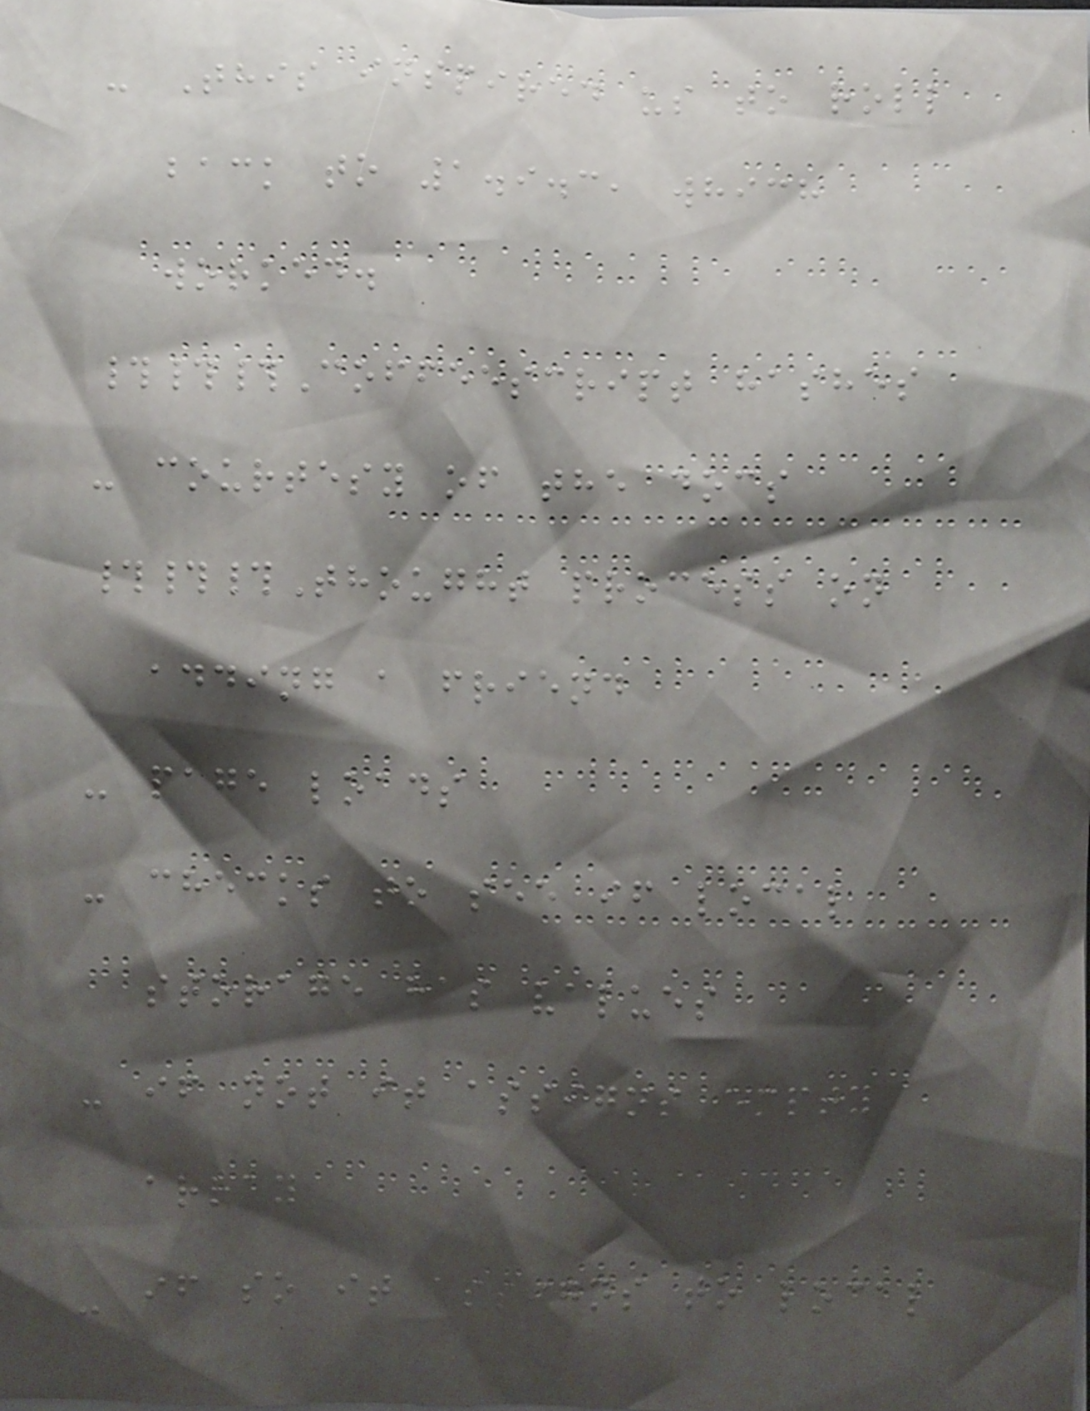- This inspired us to roll
back to 1.9.3, which
worked.
###Coffeescript hashes
- courtesy of the docs
###Thought process on
adding a friend
- page loads
- checks to see if local
storage has values
- if not it assigns empty
array
- if so it assigns to local
